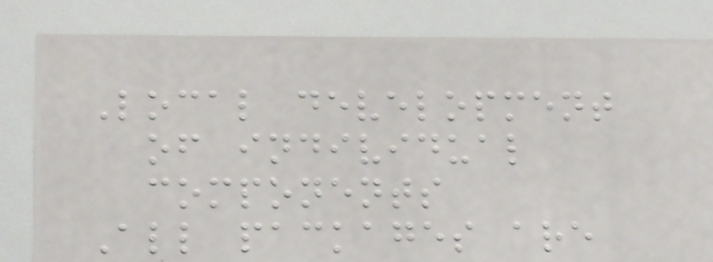Local development
of individual
components
All packages are
